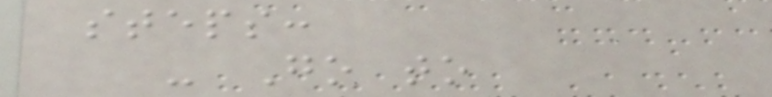steps:
- Go to
